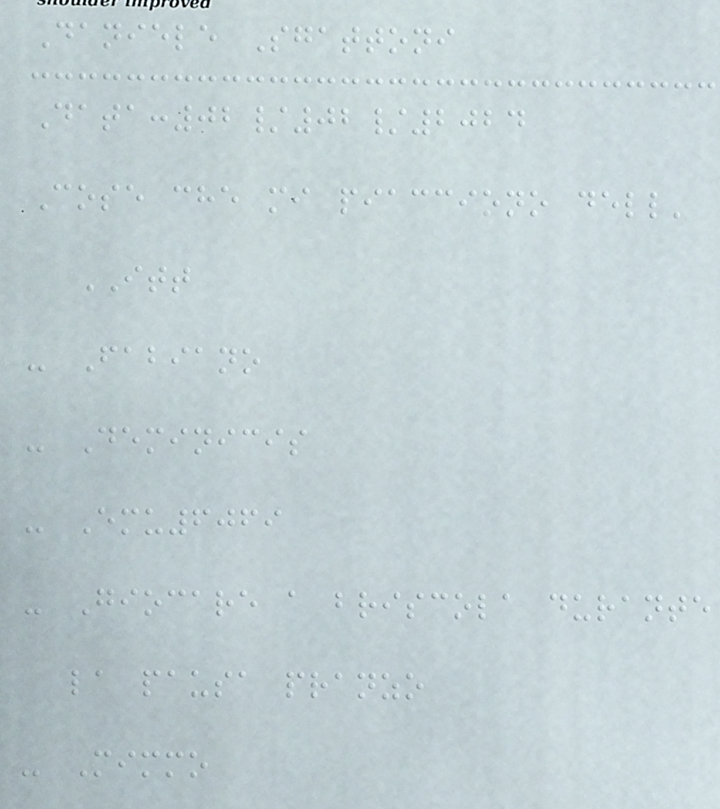Daniele Sgattoni
Data:02/02/2024
Cose che mi piacciono dell'
ITT
- Fabiano
- Deminicis
- Emu6069
- Giocare a briscola durante
la pausa pranzo
- Mimmo
